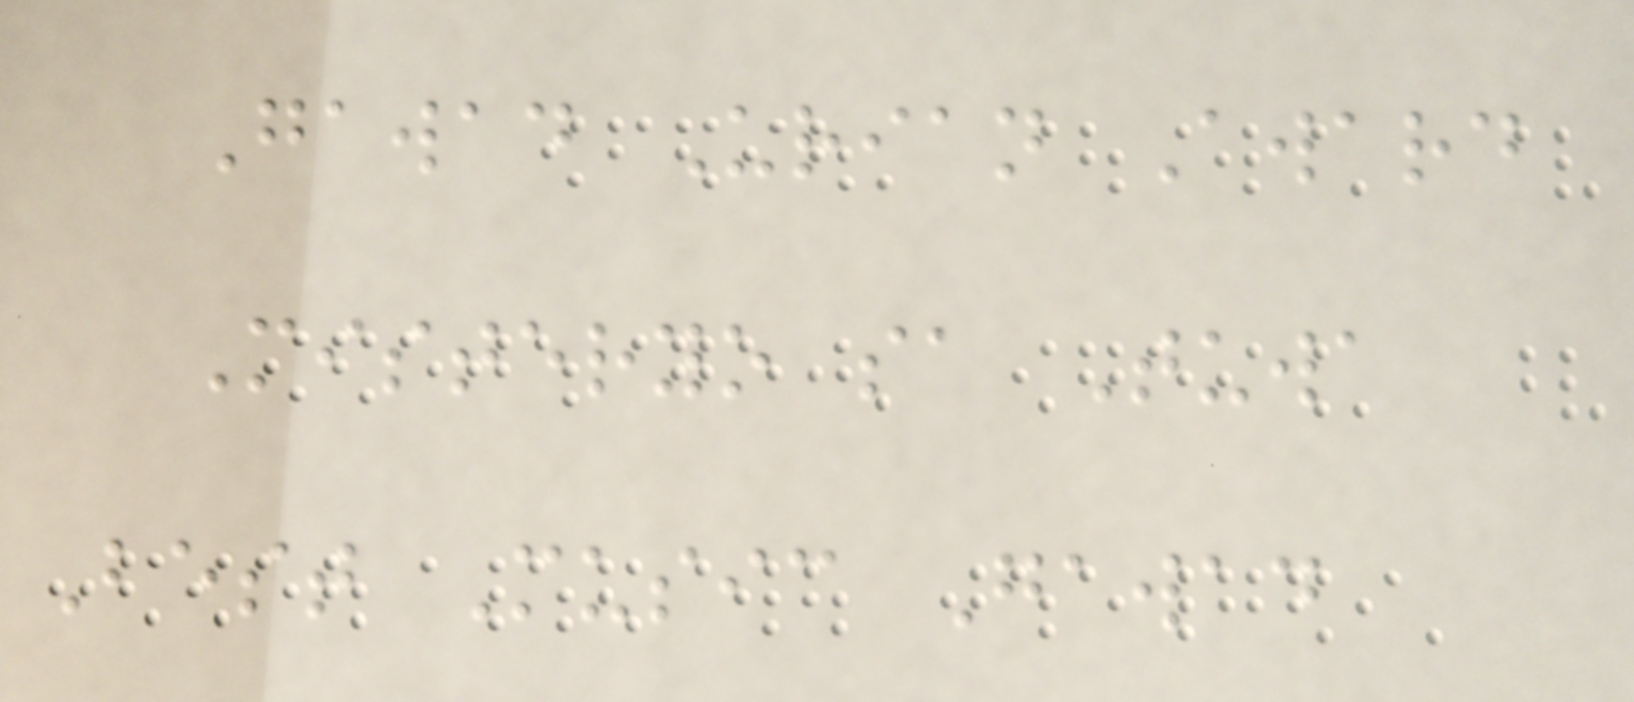Gawad Urian Award
Misteryo sa Tuwa
Best Music Gawad
